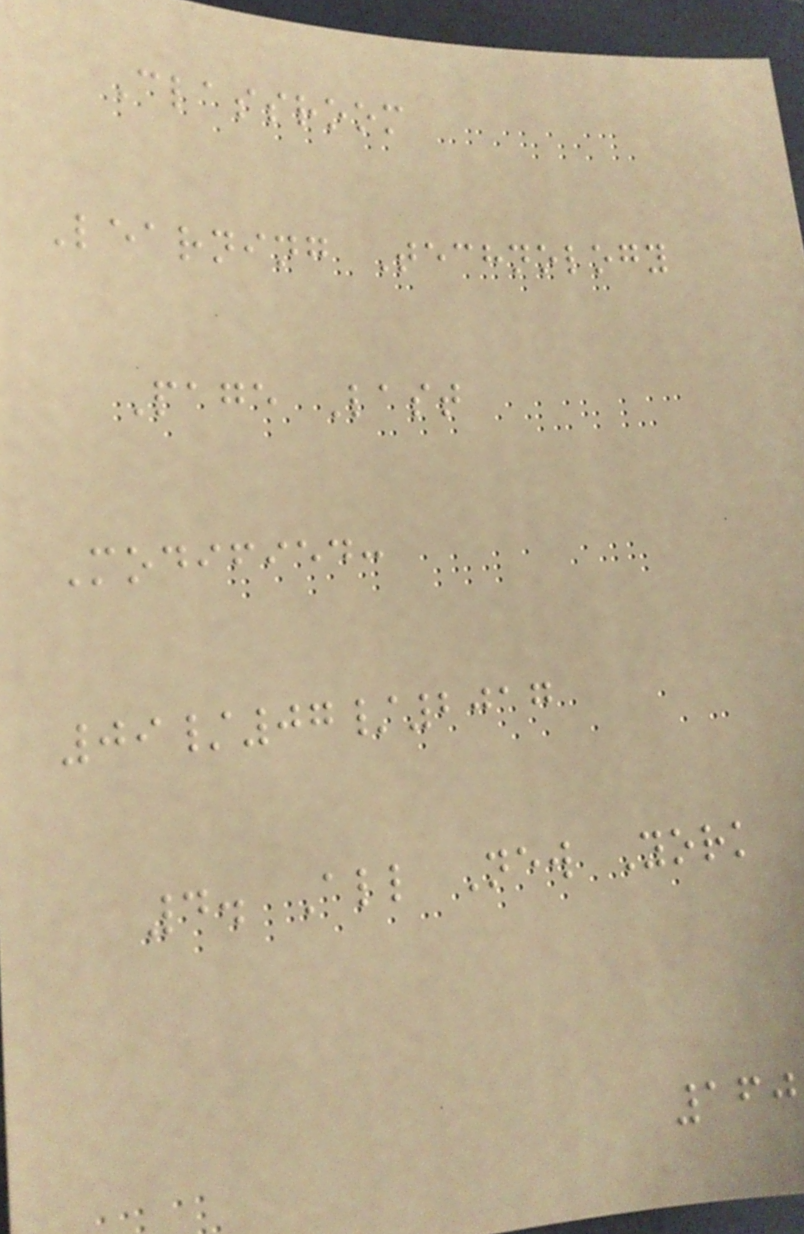Classroom
Learning Technology
Page Last
Modified:
09/07/2017
4. All New York
160
